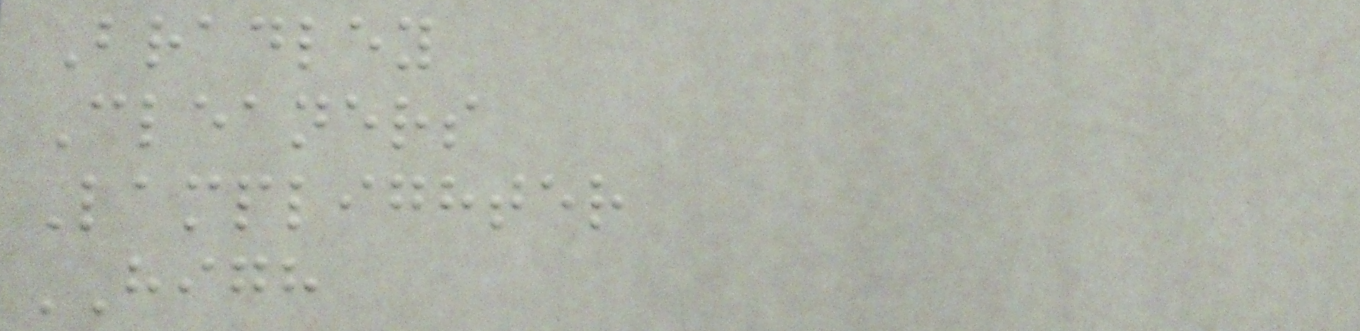Bradley
Cleaners
Lamplighter
HIGH
